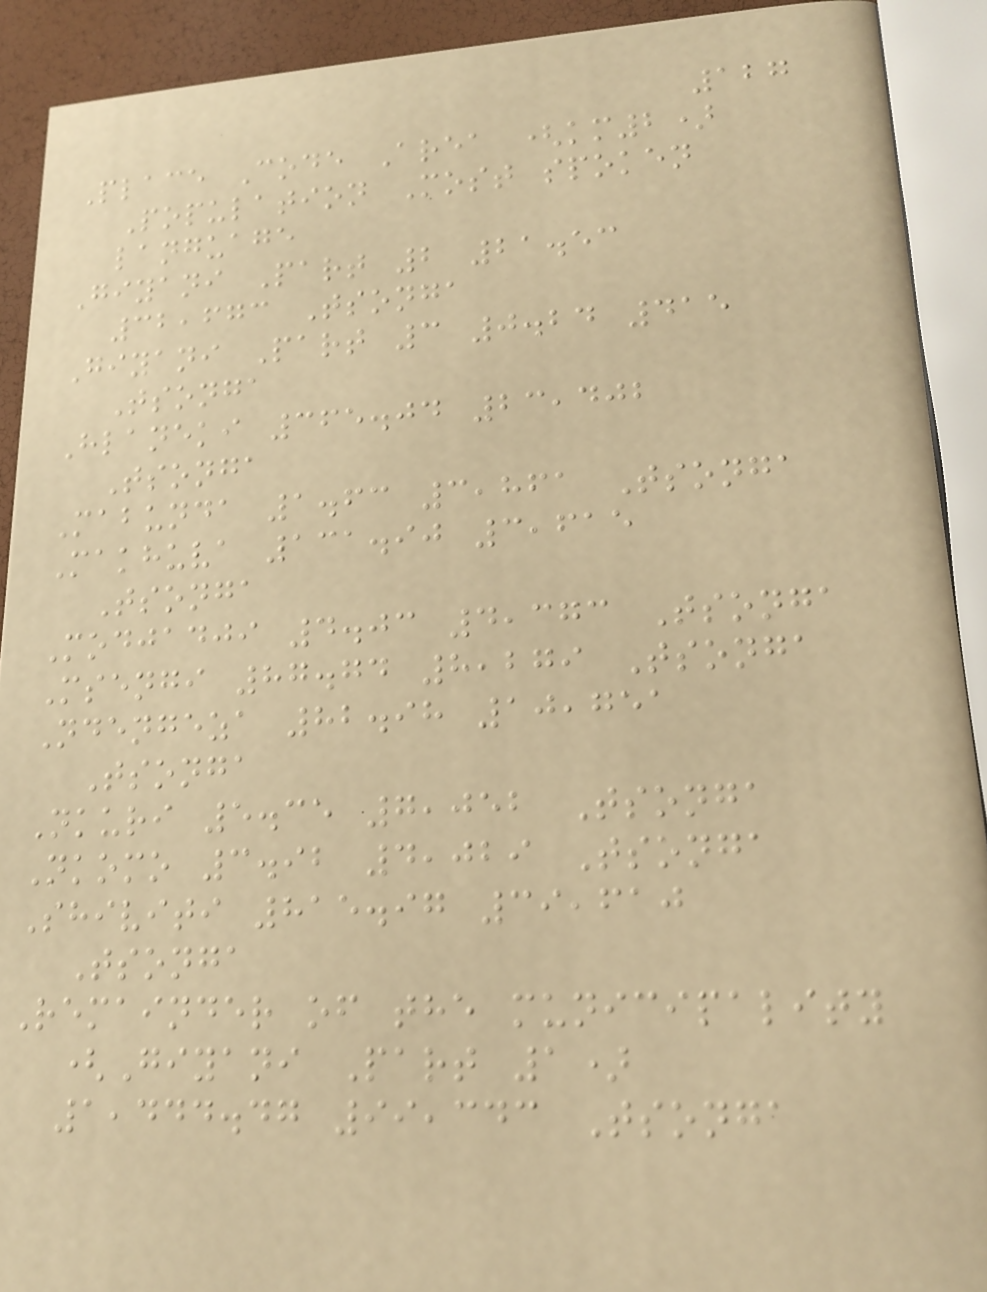127
Place Code Area (km2)
Population Most spoken
language
Giyani Part 2 21.53
32,673 Tsonga
Giyani Part 3 0.24 415
Tsonga
Hlaneki 365.04 23,402
Tsonga
Mabunda 1.63 3,861 Tsonga
Makhuva 131.90 3,615
Tsonga
Modjadji 4.03 4,373 Tsonga
Msengi 87.74 8,279 Tsonga
Ndengeza 82.98 10,751
Tsonga
Nkuri 5.35 7,052 Tsonga
Nkomo 3.92 4,029 Tsonga
Shiviti 815.97 39,610
Tsonga
Remainder of the municipality
(Giyani Part 1)
1,444.47 99,343 Tsonga
